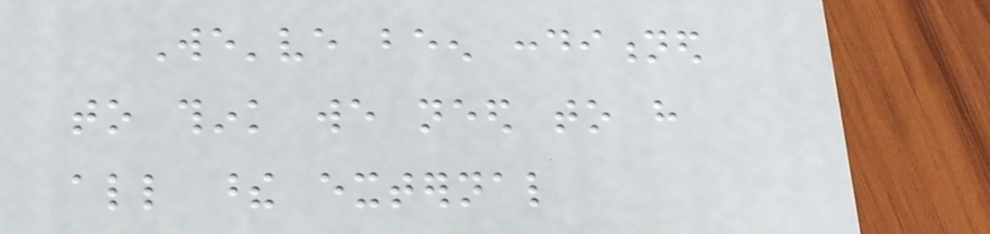We've been conditioned
to think we need to have
all these external
